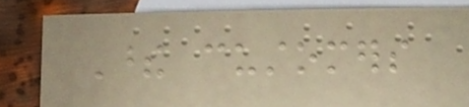These customers
